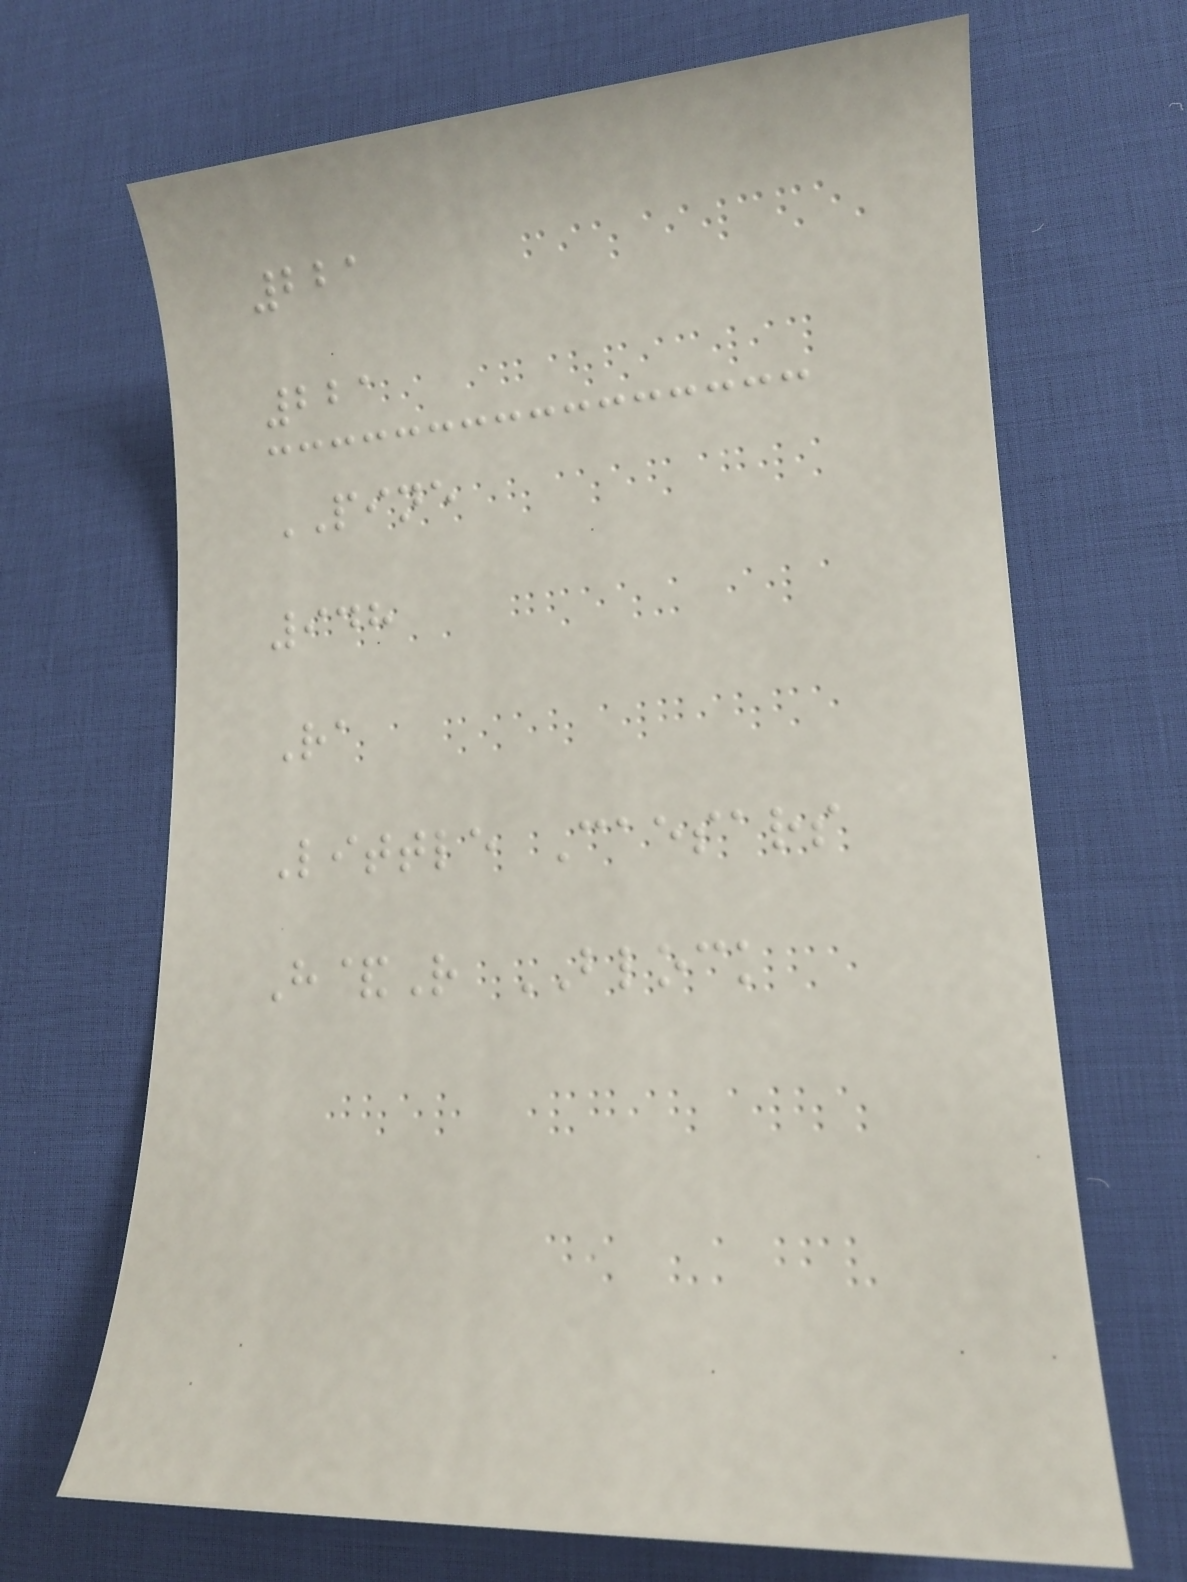221
221
PINE
948
Ra
Little Caesars
H&R BLOCK
